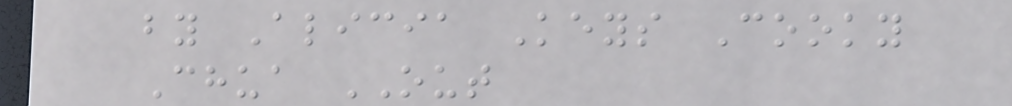by Alicia Keys Cooky
Chua OUT
